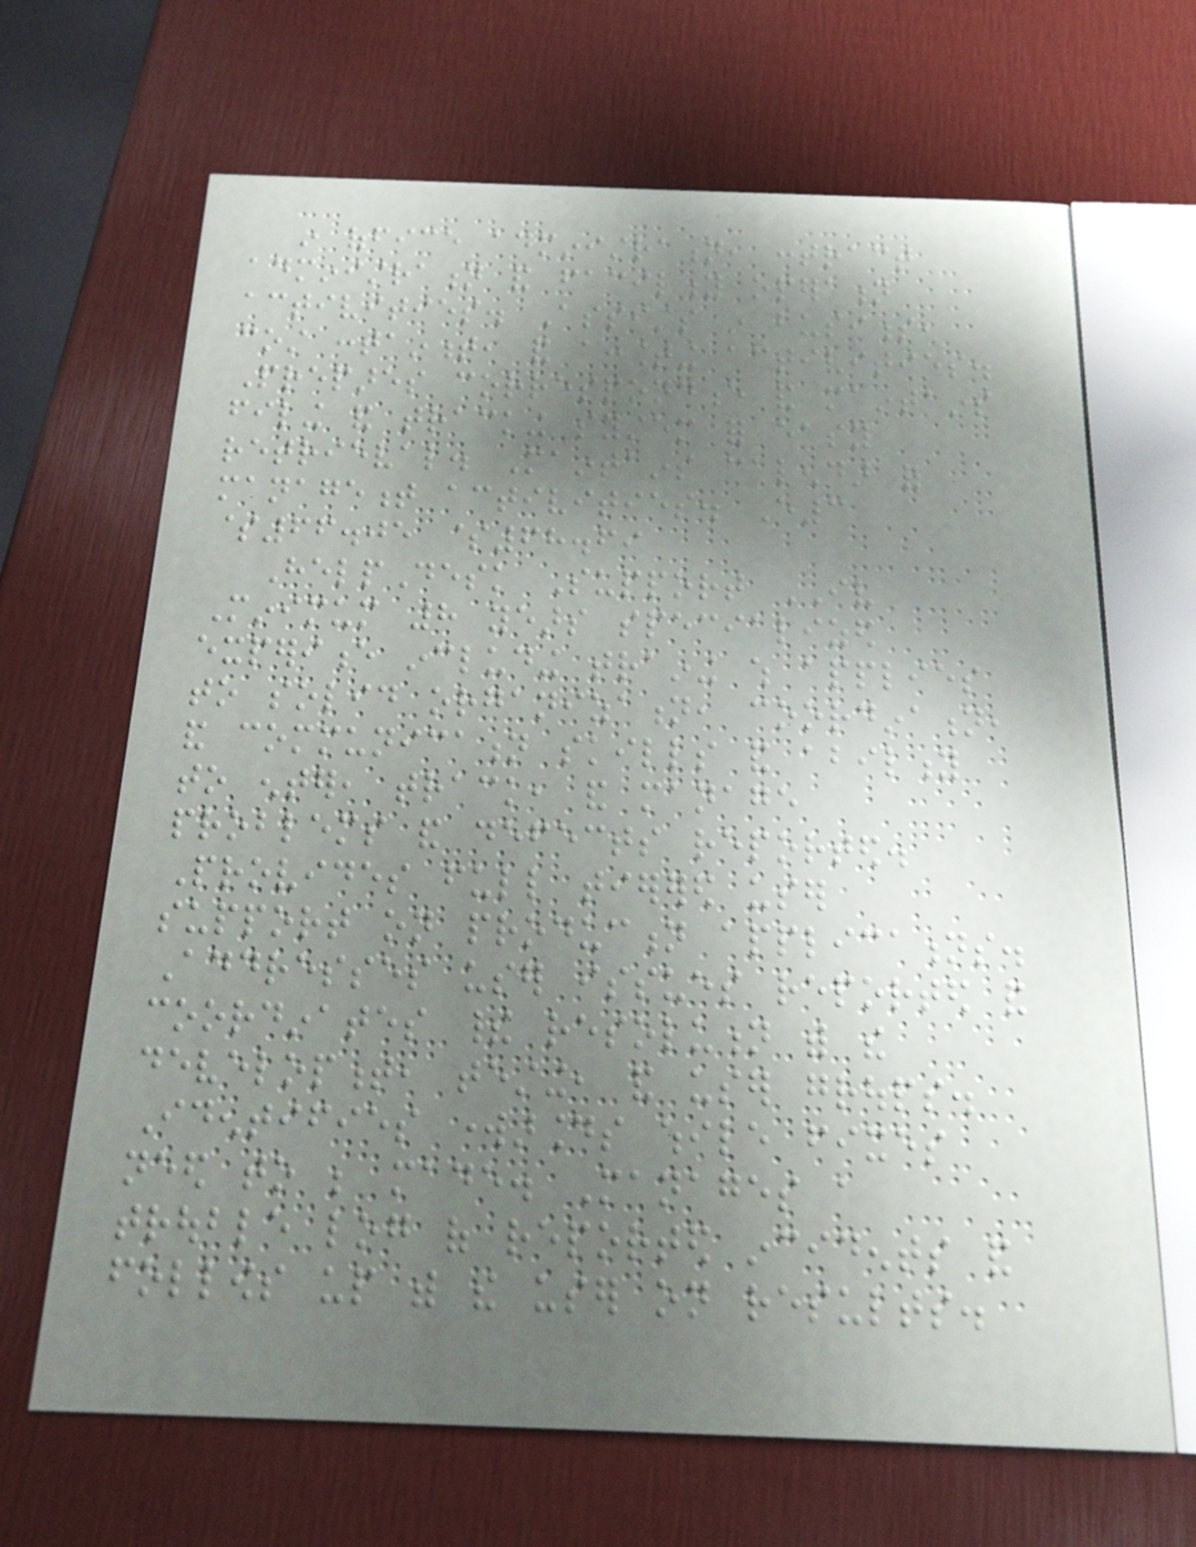in office administration, contract
administration and facility operation
activities. Assists in business,
cost containment, and accounting activities.
Prepares correspondence and maintains
filing and tracking system for easy
retrieval. Maintains calendar of
management activities. E3
$66.05 $68.69
HelpDesk Support IV
Minimum 8 years specialized
experience including training which applies
to solid organization, coordination,
and communication skills and ability
to enter, track, and manage
problems and defects reported.
Provides full tierered user
support on production applications.
Addresses user issues reported and
coordinates their resolution with the
development, testing, and user groups.
Identifies workarounds while fixes
need to be made. Manages a
trouble log of reported incidents and
follows up with the user on results.
